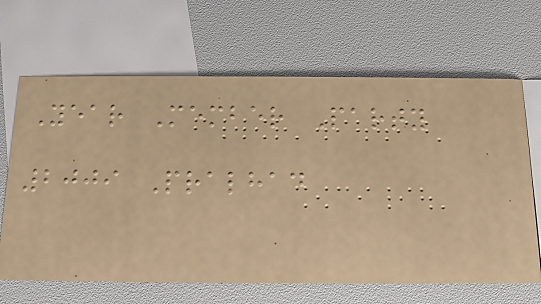Year Member Party
2009 Pralhad
